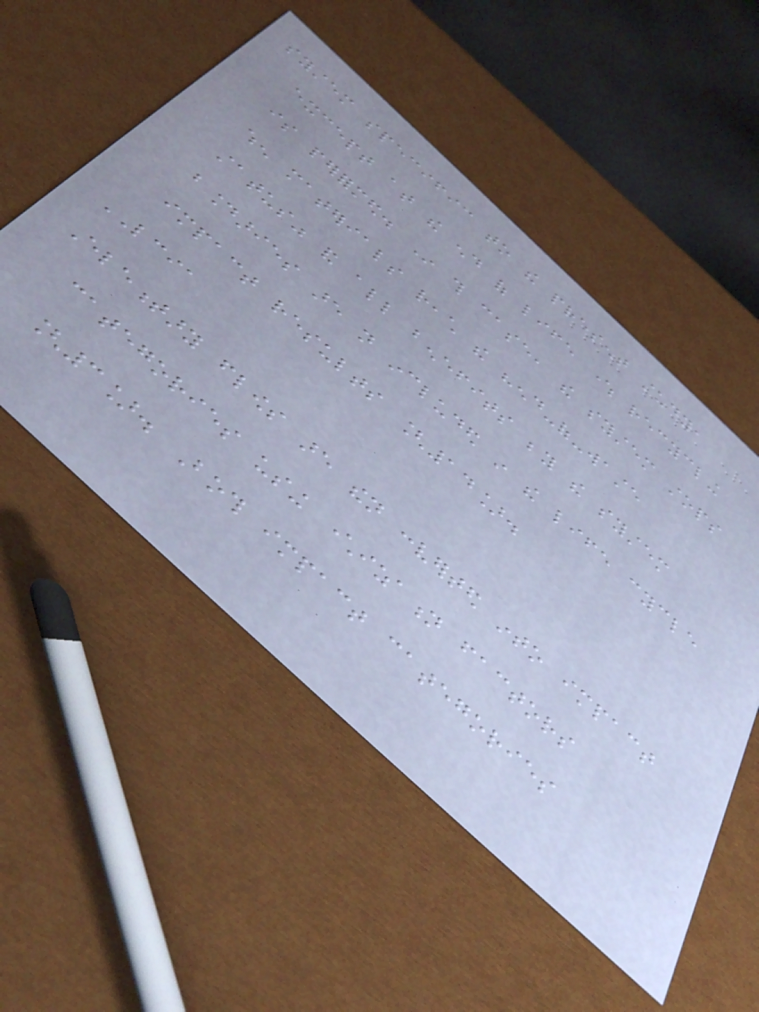system specific to the present study,
except at the end of life where recycling
is performed. In this case, the system stops
when materials reach the "end-of-waste
status" and all benefits beyond the system
boundaries are not included in the life cycle
impact results [14].
LCIA
Elementary flows are then converted into impact
categories using characterization factors
[3]. Both impact categories
